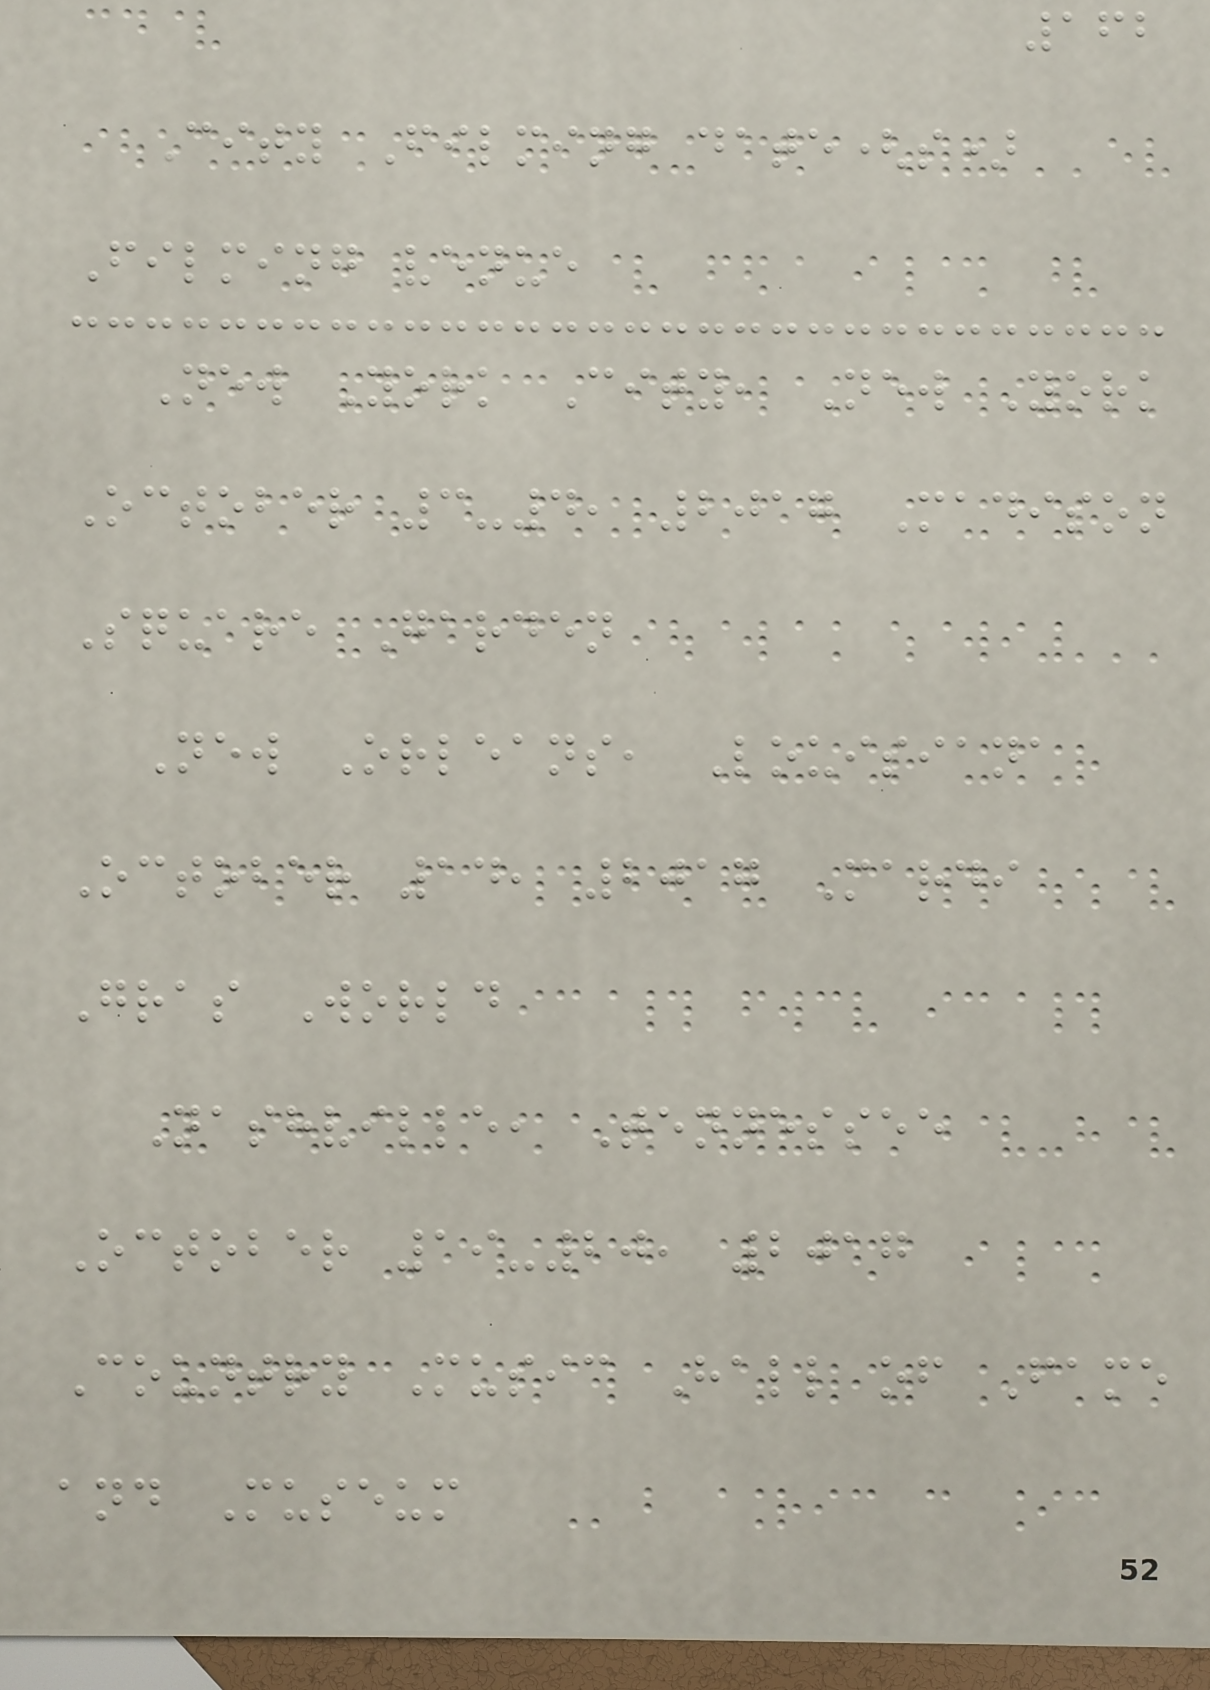162
City Filming date(s)
Filming venue
New York City, New York
October 3-4, 2017 Madison
Square Garden
New Orleans, Louisiana
October 14, 2017 Mardi
Gras World
Nashville, Tennessee
October 19-20, 2017
Country Music Hall of Fame
and Museum
